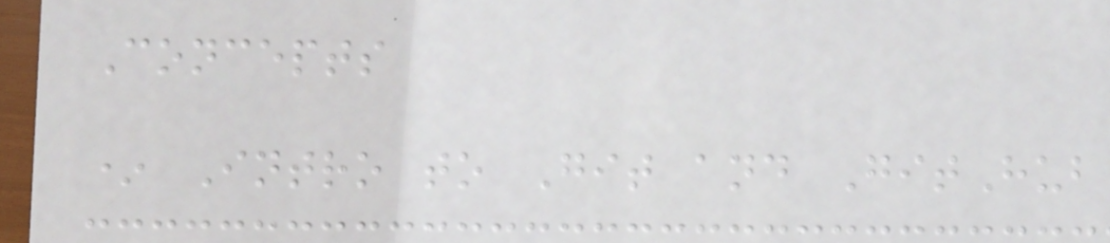Concepts
* Intro to Git and GitHub
